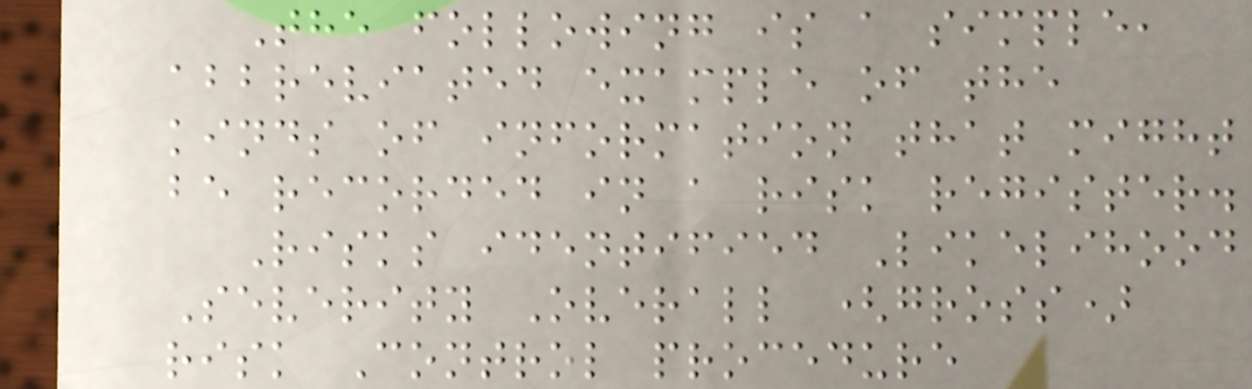The following is a simple,
abbreviated example of the
kinds of information that might
be recorded in a risk register.
Risks identified Likelihood
Severity Overall (gross)
risk Control procedure
